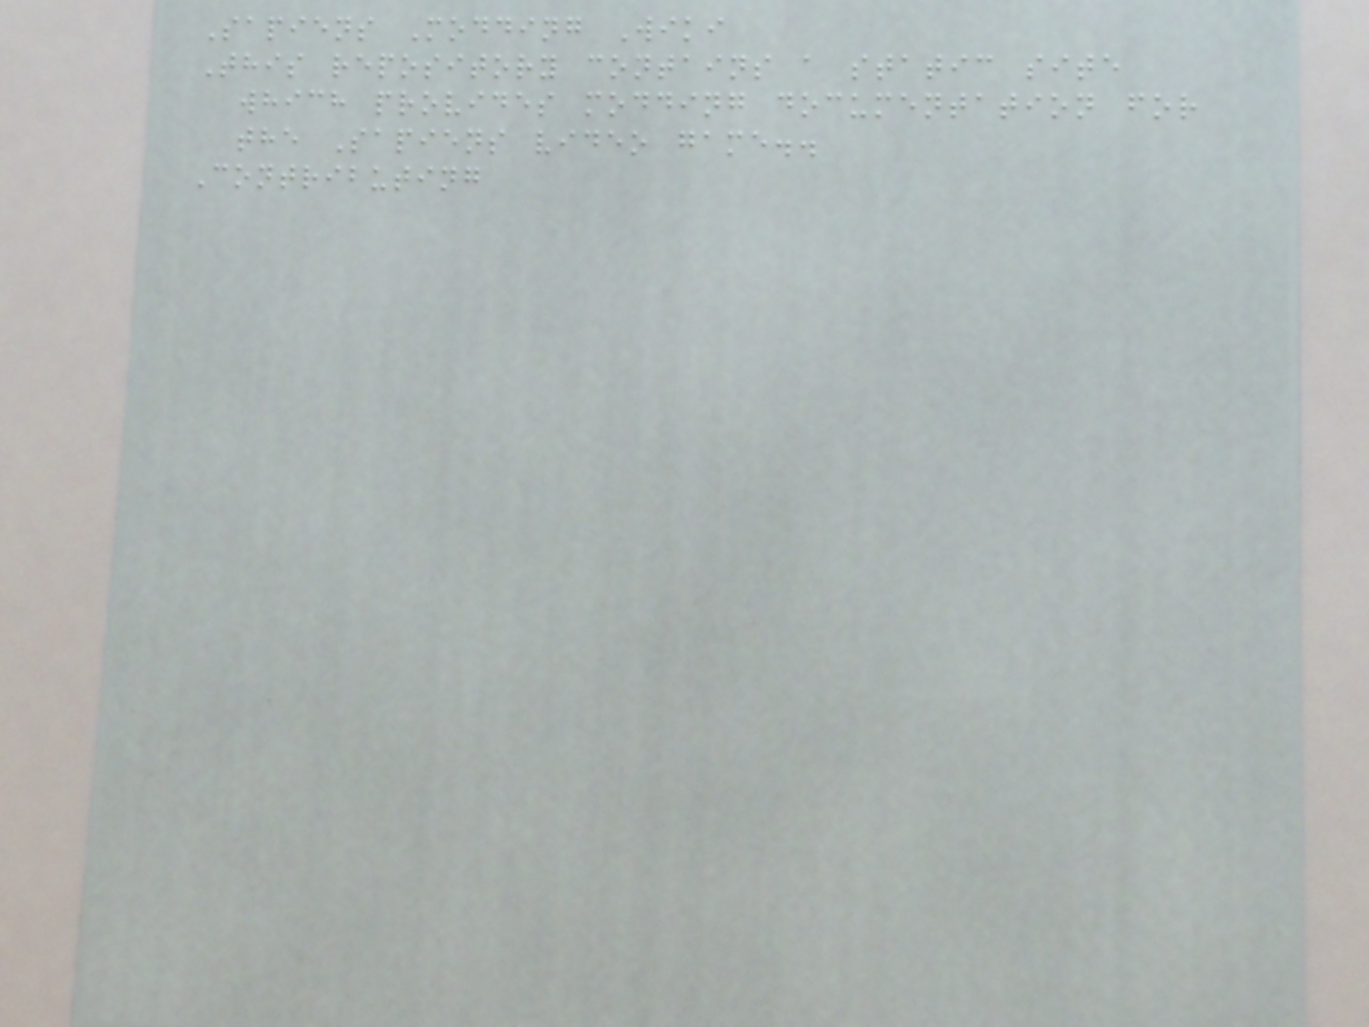Sapiens Modding Wiki
This repository contains a static site
which provides modding documentation for
the Sapiens video game..
Contributing
